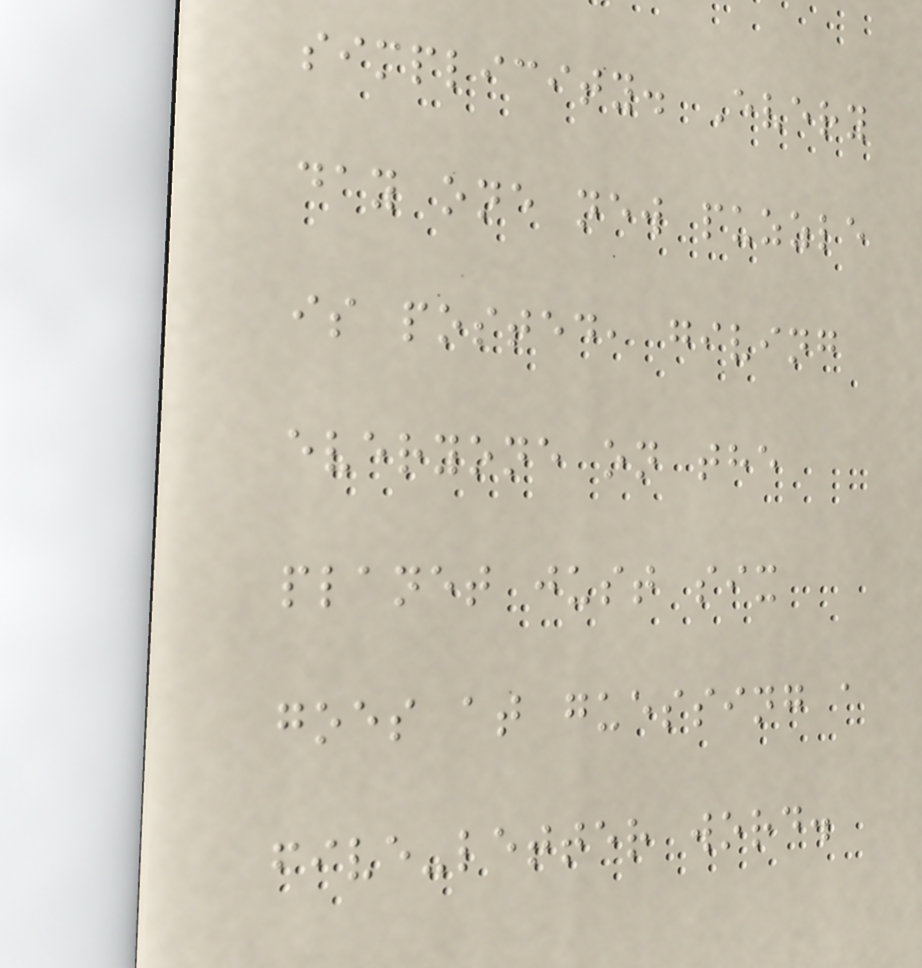simplicity. Every
day one new puzzle
is posted, giving
everyone on the
planet just six
goes at guessing a
five-letter word.
